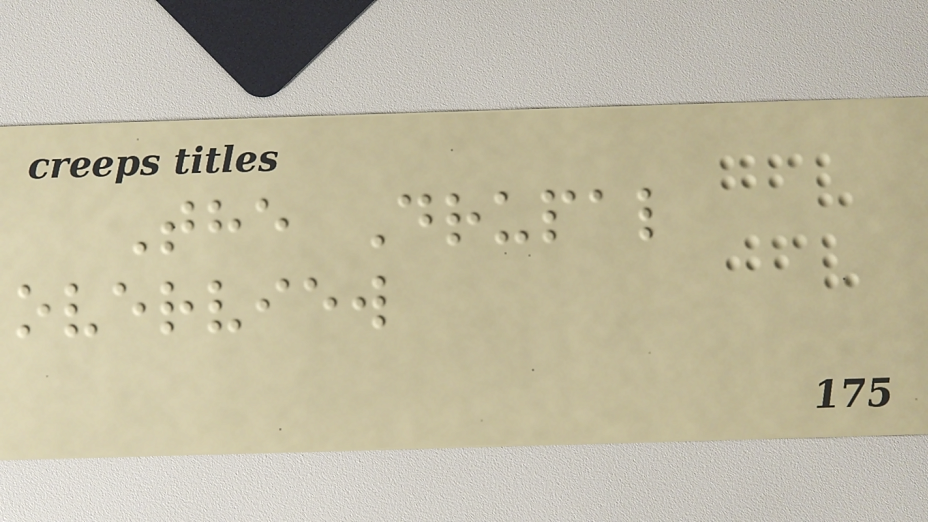The Drupal
overview
